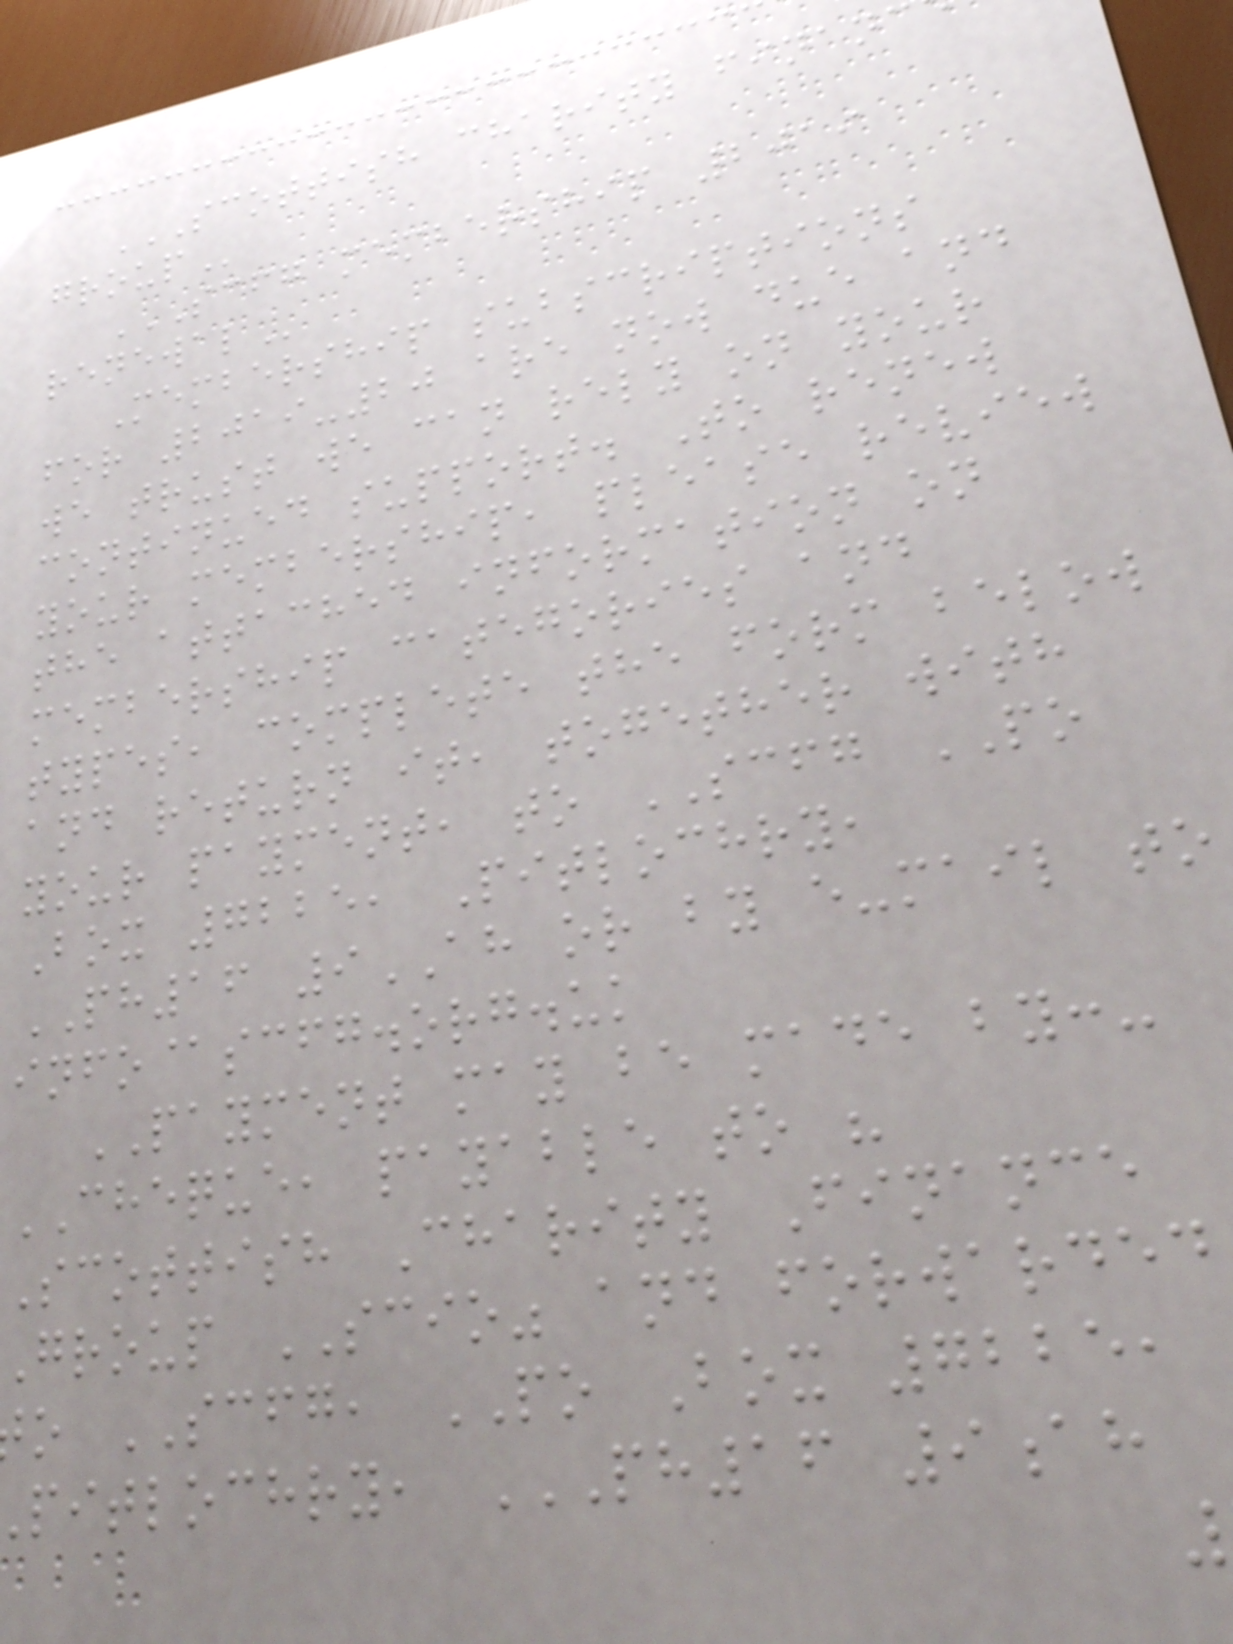SCFG MEMBERSHIP 2019
Membership subscriptions
for 2019-20 are now due and
we trust we can rely on your
continued support. To renew
your membership, please review
the attached information on
membership categories and
types, complete the form below
and return it, together with
your payment, to SCFG PO
Box 7225, Pitlochry,
PH16 9AH or by e-mail to
info@scfg.org.uk
PAYMENT may be made by:-
CHEQUE, payable to "
Scottish Charity Finance
group SCIO" and forwarded
o SCFG, PO Box 7225,
